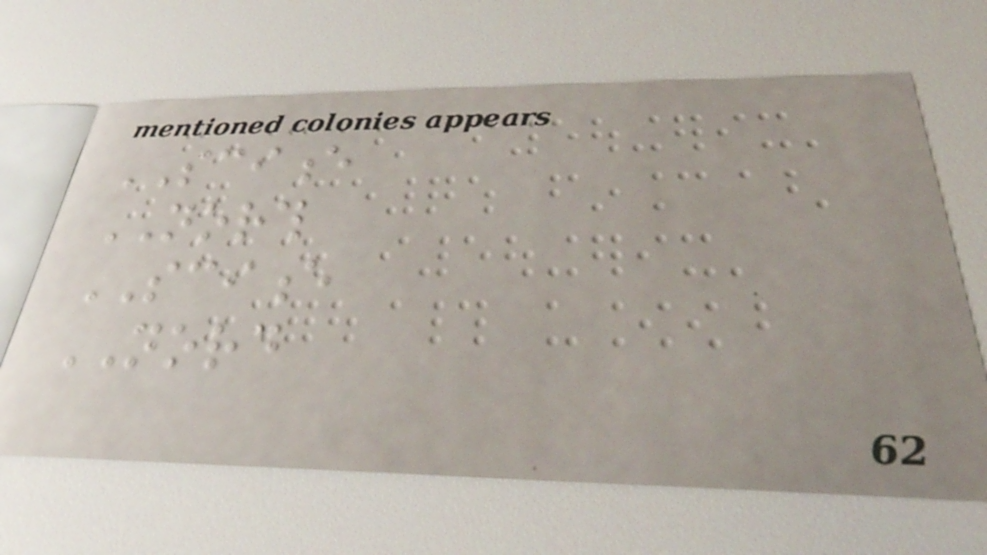SCIENCE
NORTH
SCIENCE
NORD
